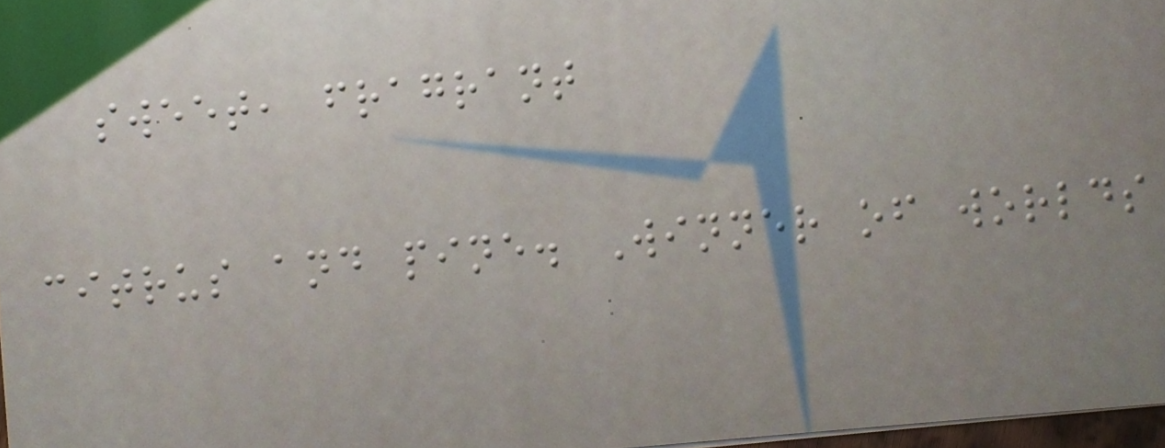sweet, fragrant
citrus and pine. Winner of worlds
